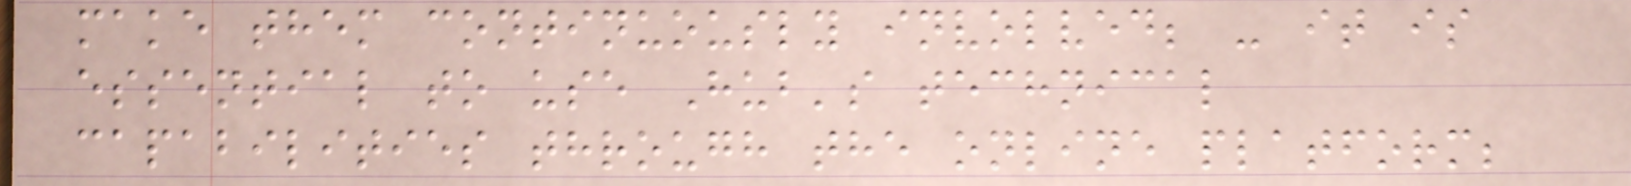make them continuously involved; - it is
essential to use Hub's technical
capabilities through the online platform;
